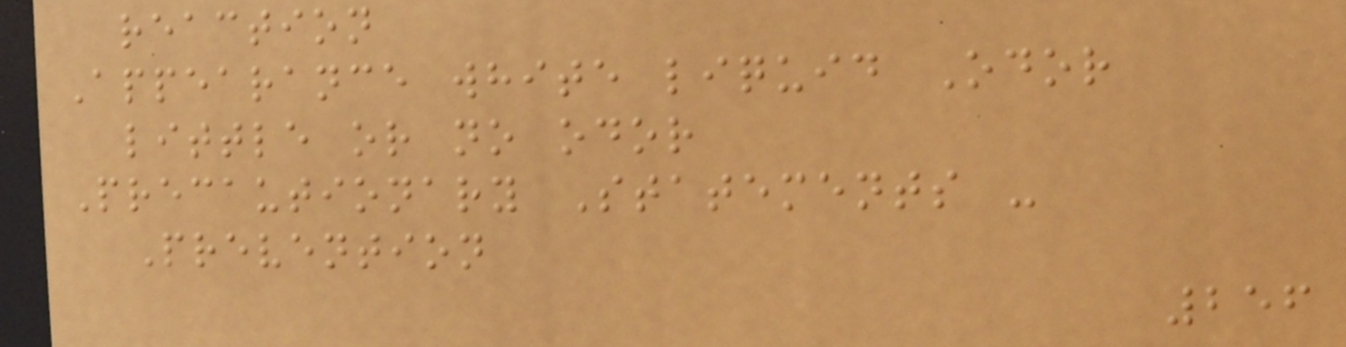reaction
Appearance white liquid Odor
little or no odor
Precautionary Statements -
Prevention
256
